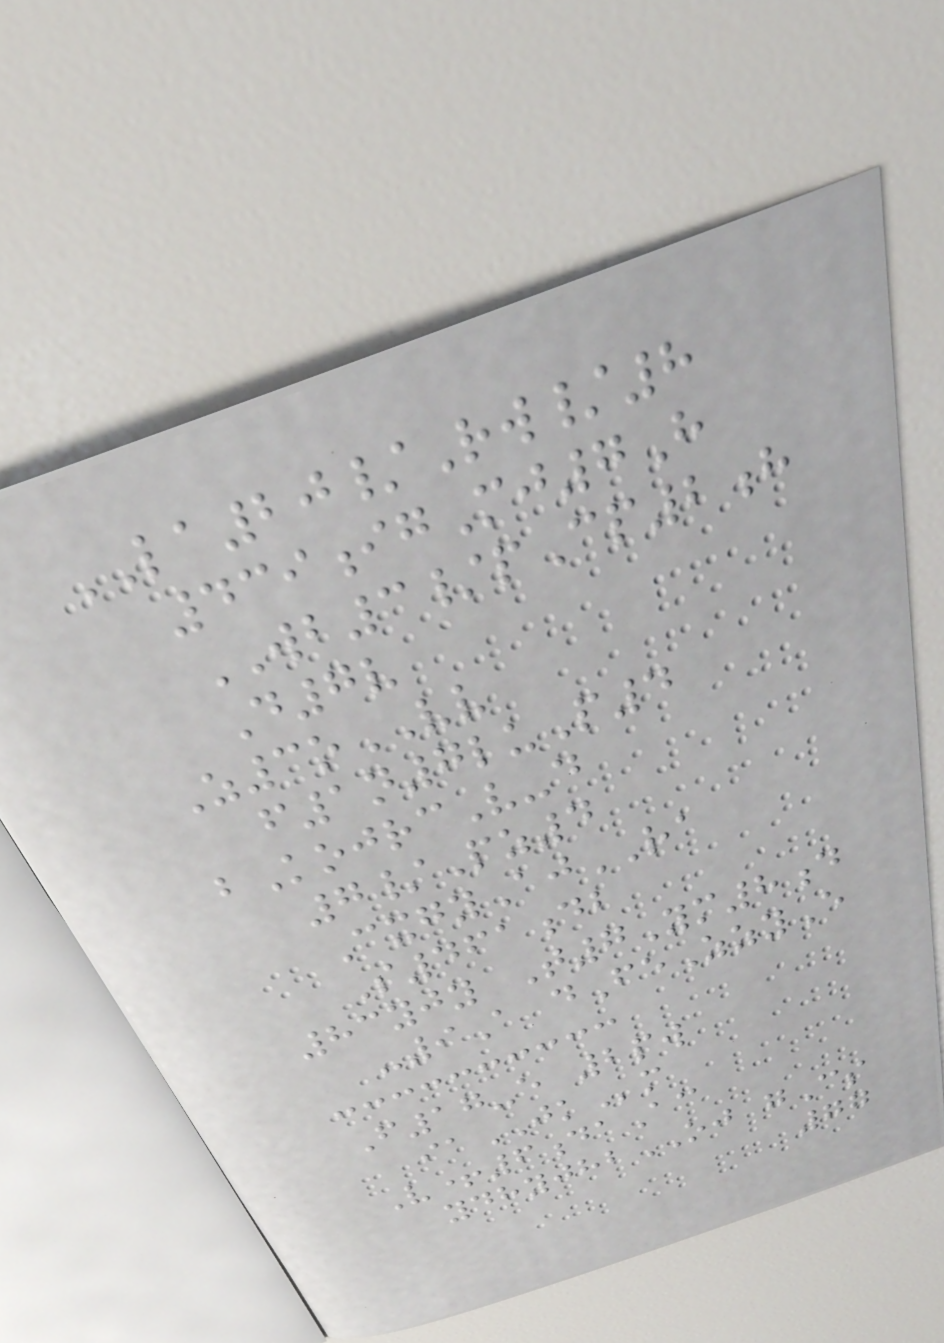LA20/Rw/8
439igMj7H
WB3/pCp2h
D7v
Z3oVV
f1n7luP4
bKojrcV-d
7/Pz4
CxgyAjRA
S461db
83yjy T7Ym8d
-9A dFeZzyE
F17-e 2pw
iaJKm
V+6daAc
ydhyjhbOJ gCs
77
